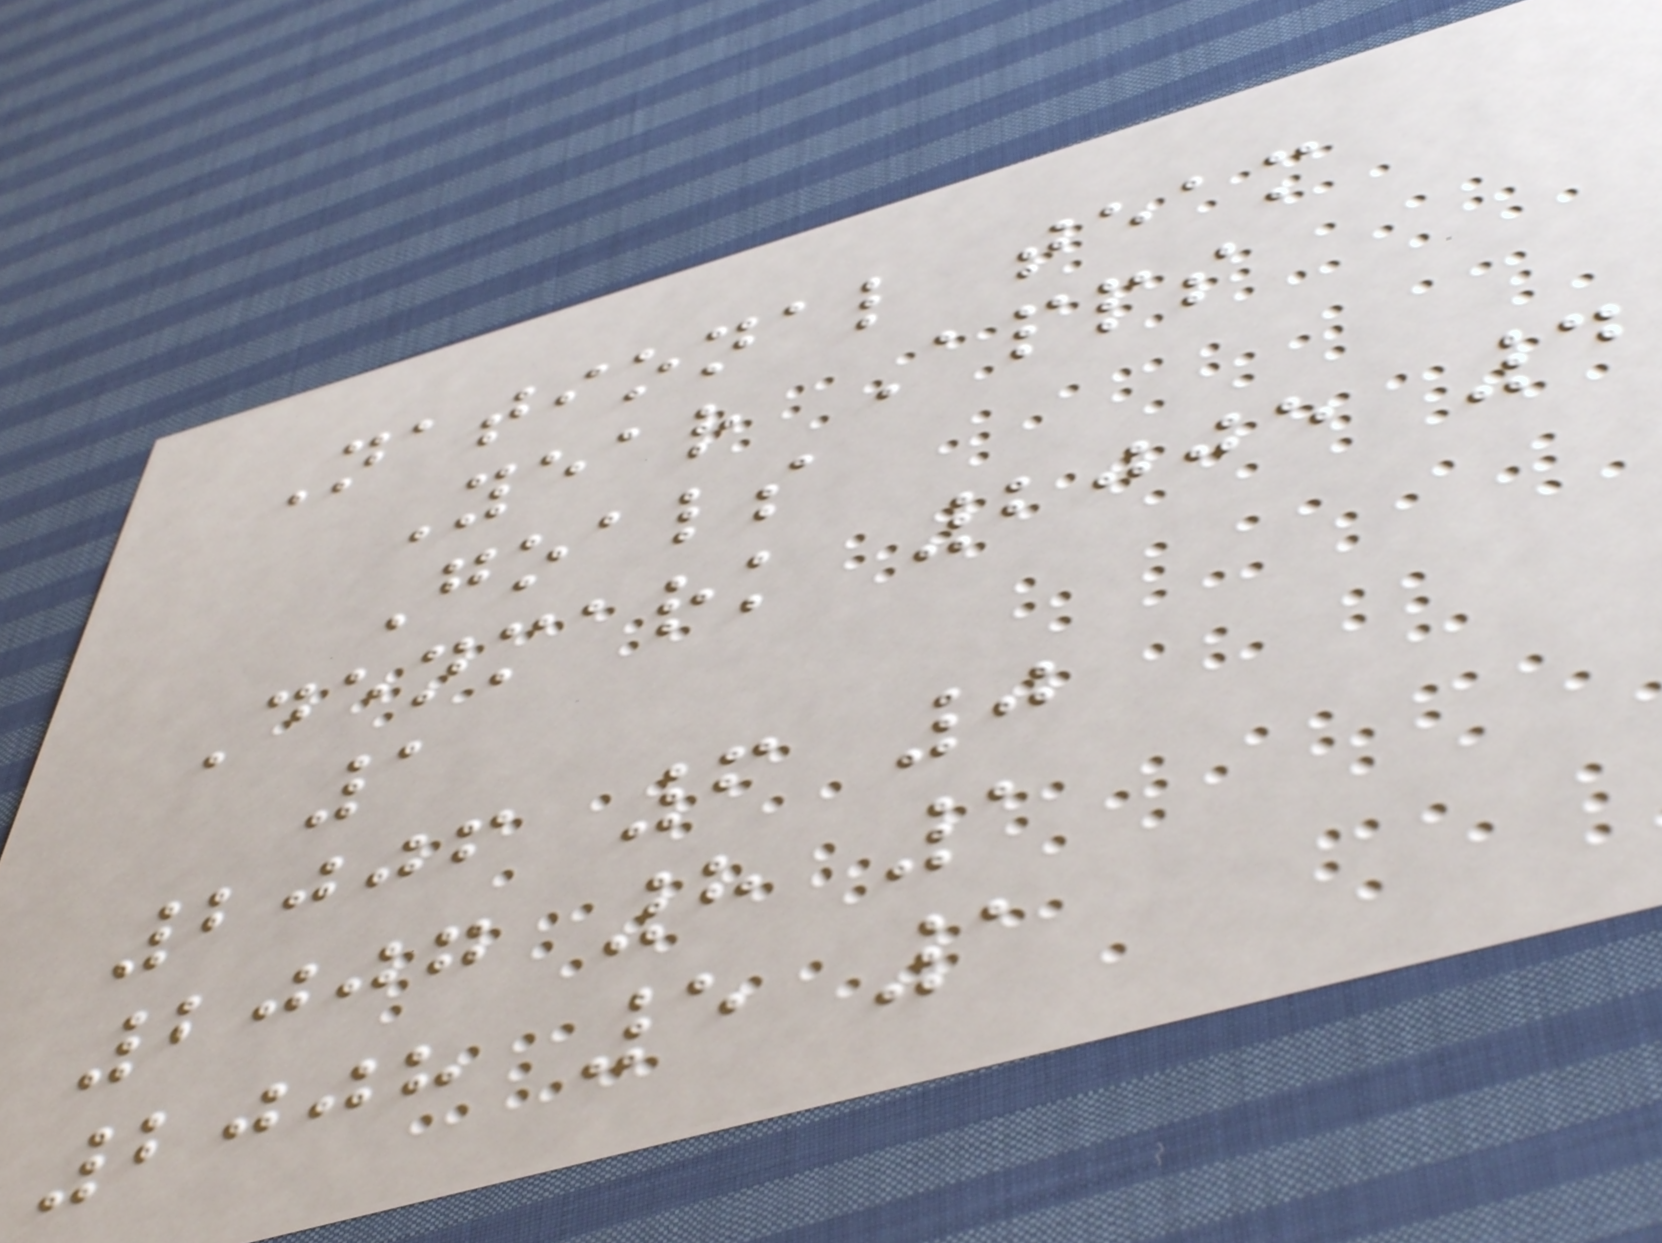National team
Year Apps
Goals
Denmark 2005 4
1
2006 6 0
2007 8 1
2008 5 1
